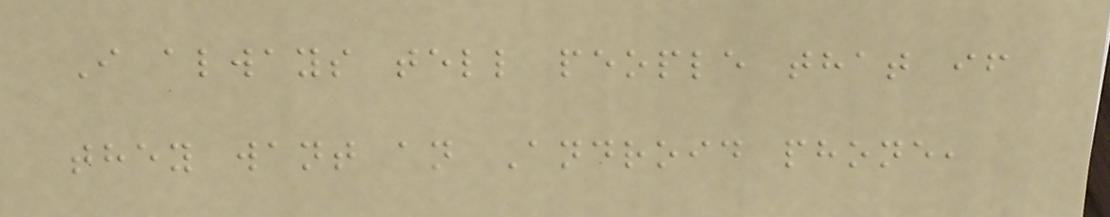I always tell people that if
they want an Android phone,
